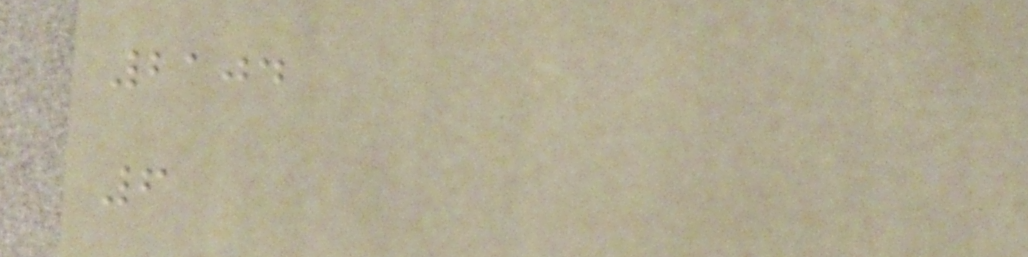2104
6
